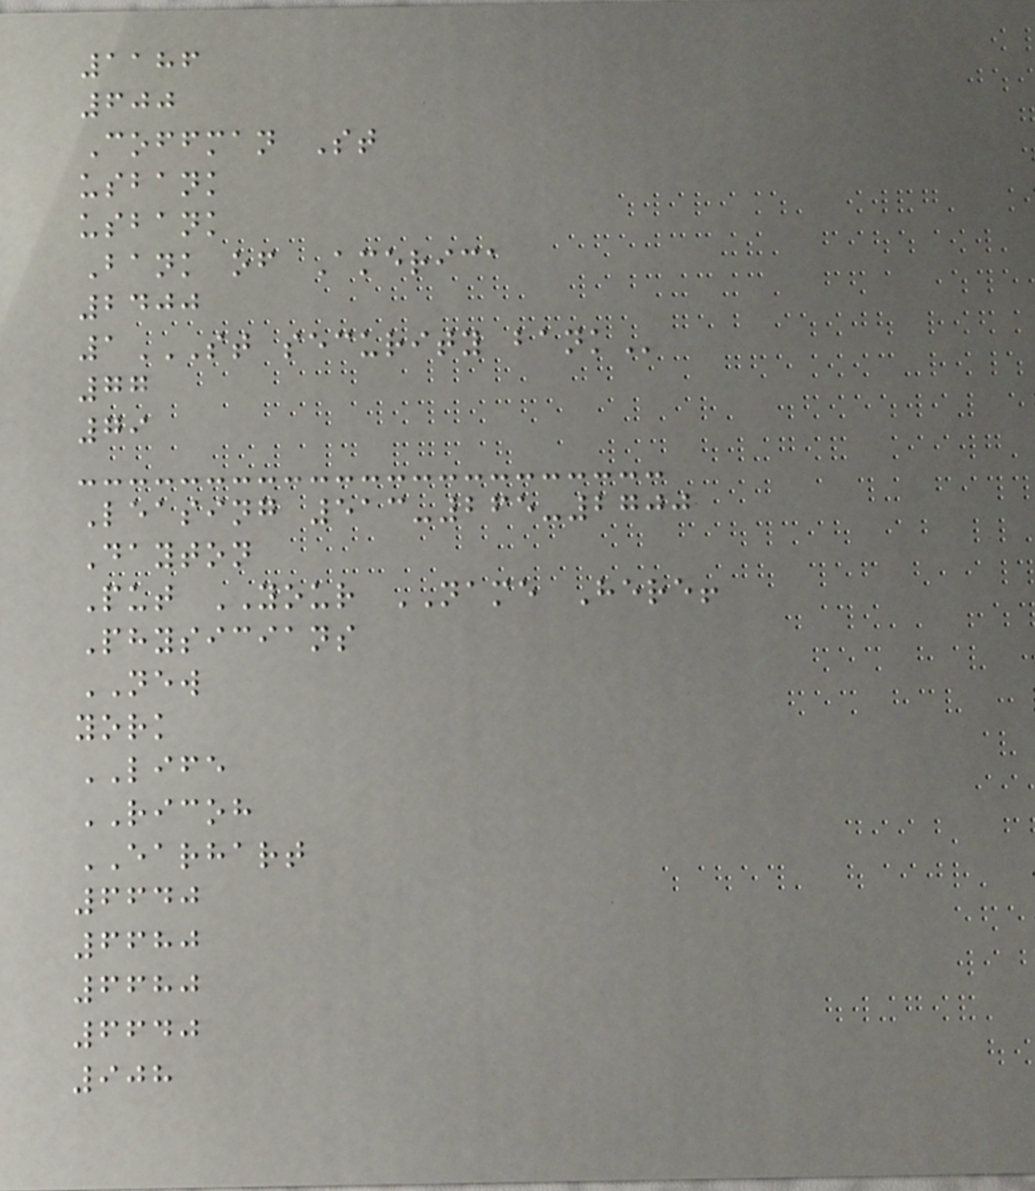1186
600
Coffman St
usbank
usbank
Bank of America
2400
1ST SECURITY BANK
77
79
Leasing 513-265-2700
Dayton
Put YOUR NAME Here!
Physicians
NEW
york
LIFE
RICOH
EARHART
6640
6680
6680
6640
908
